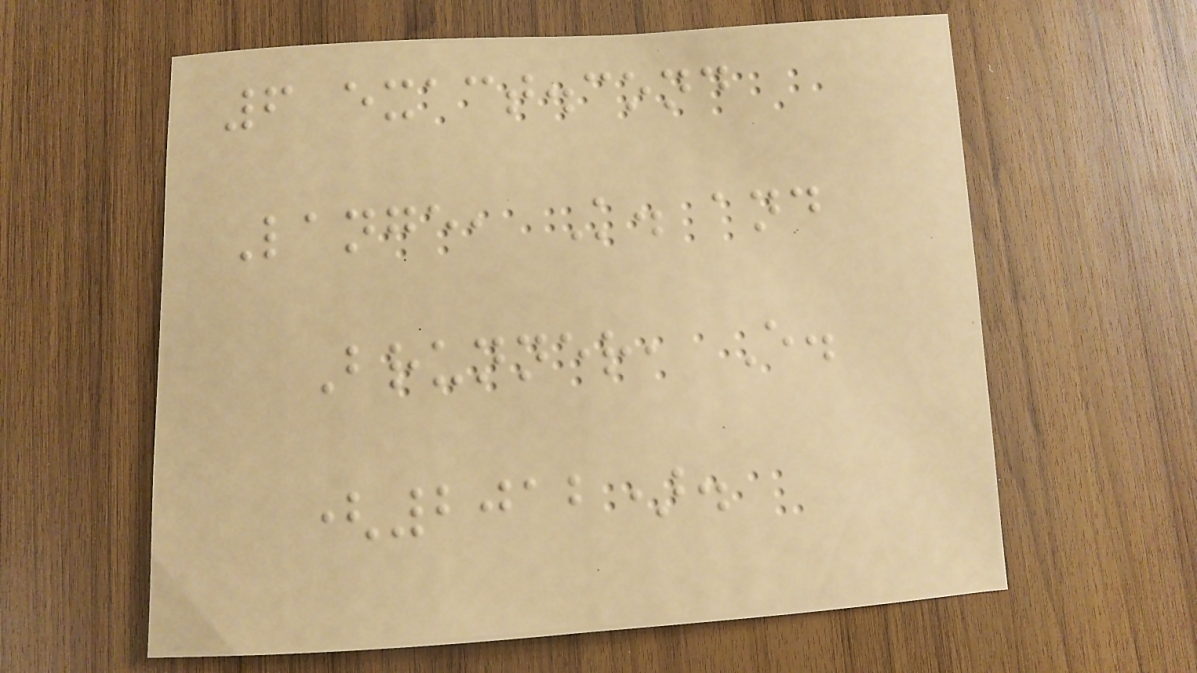6 exact.cond
Lange, K. and
Brunner, E.
(2012).
